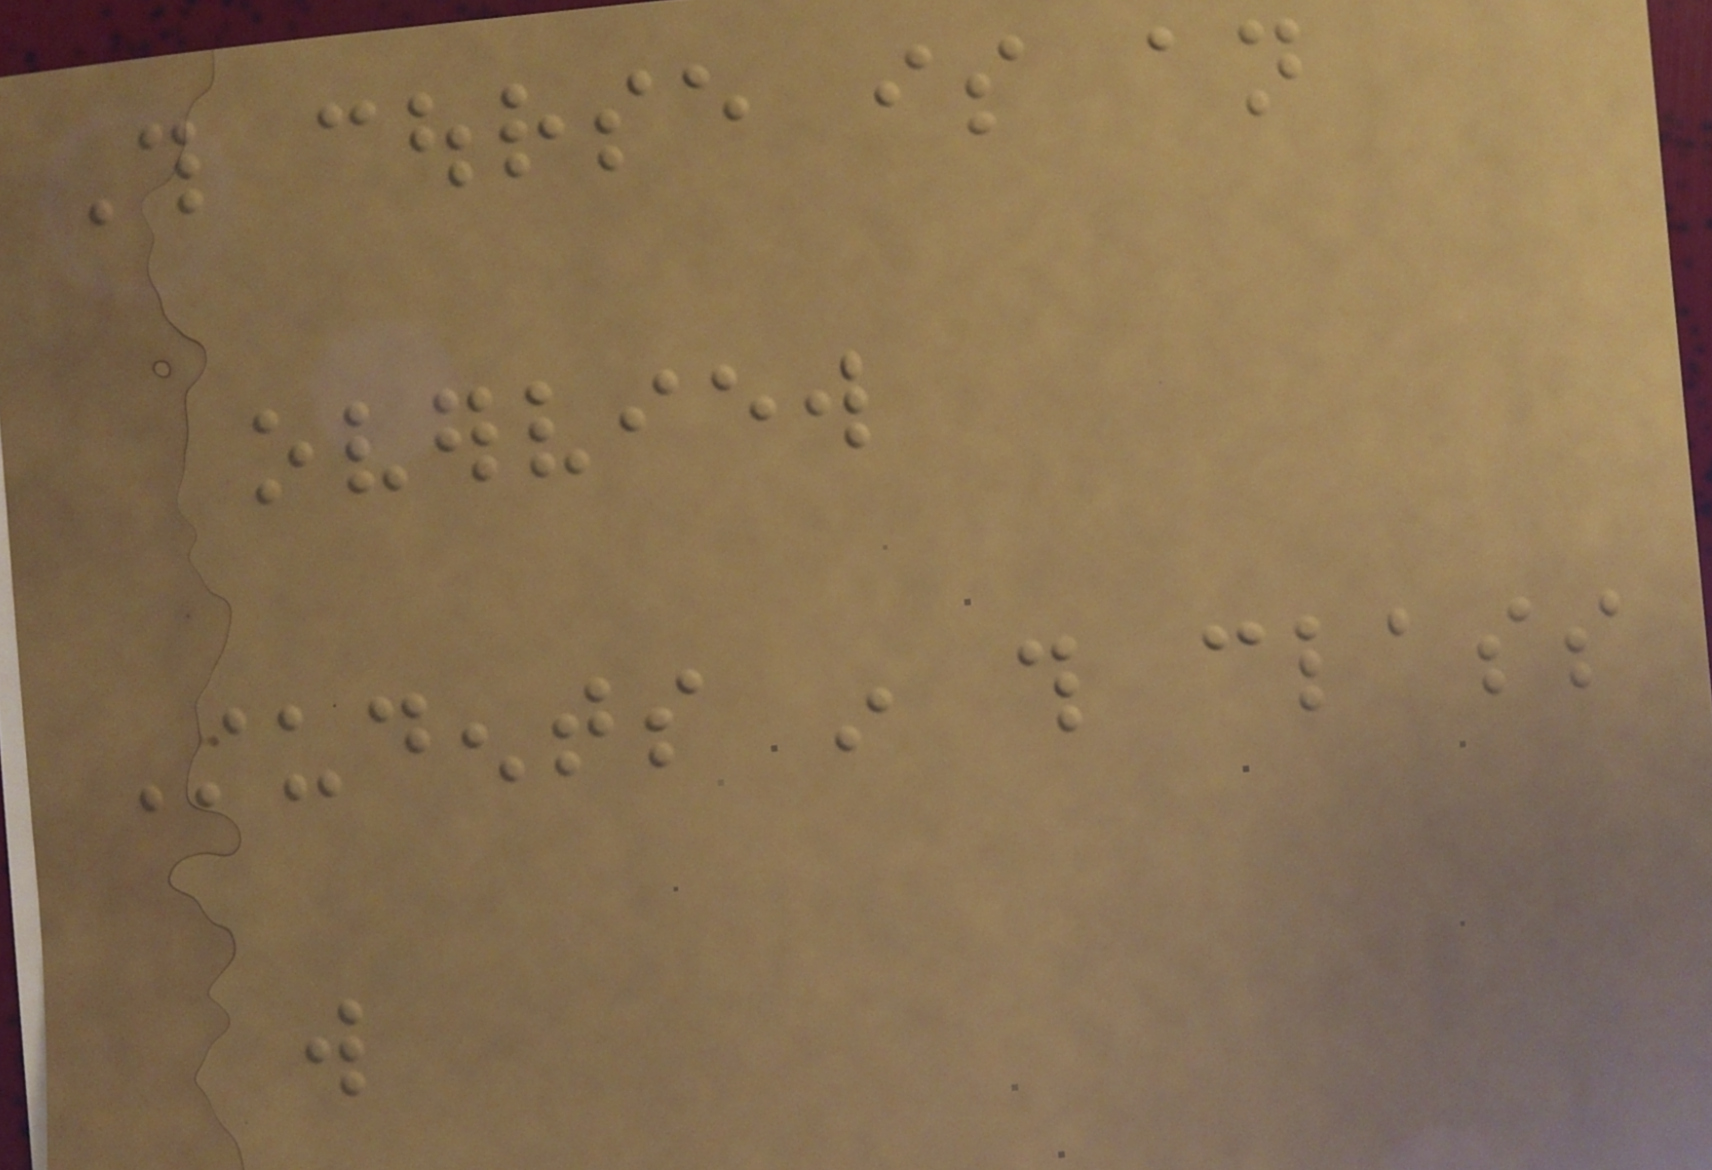This course is an
overview
Students in this class
will
